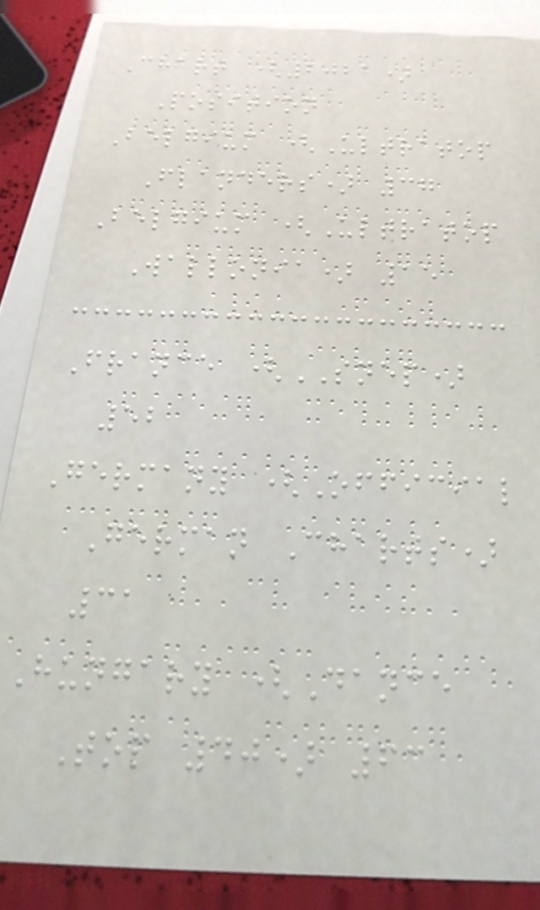Chart (2021)
Position
Belgium (Ultratop
Flanders) 37
Belgium (Ultratop
Wallonia) 15
France (SNEP)
52
Germany (Official
German Charts)
31
Hungary (Dance
Top 40) 63
